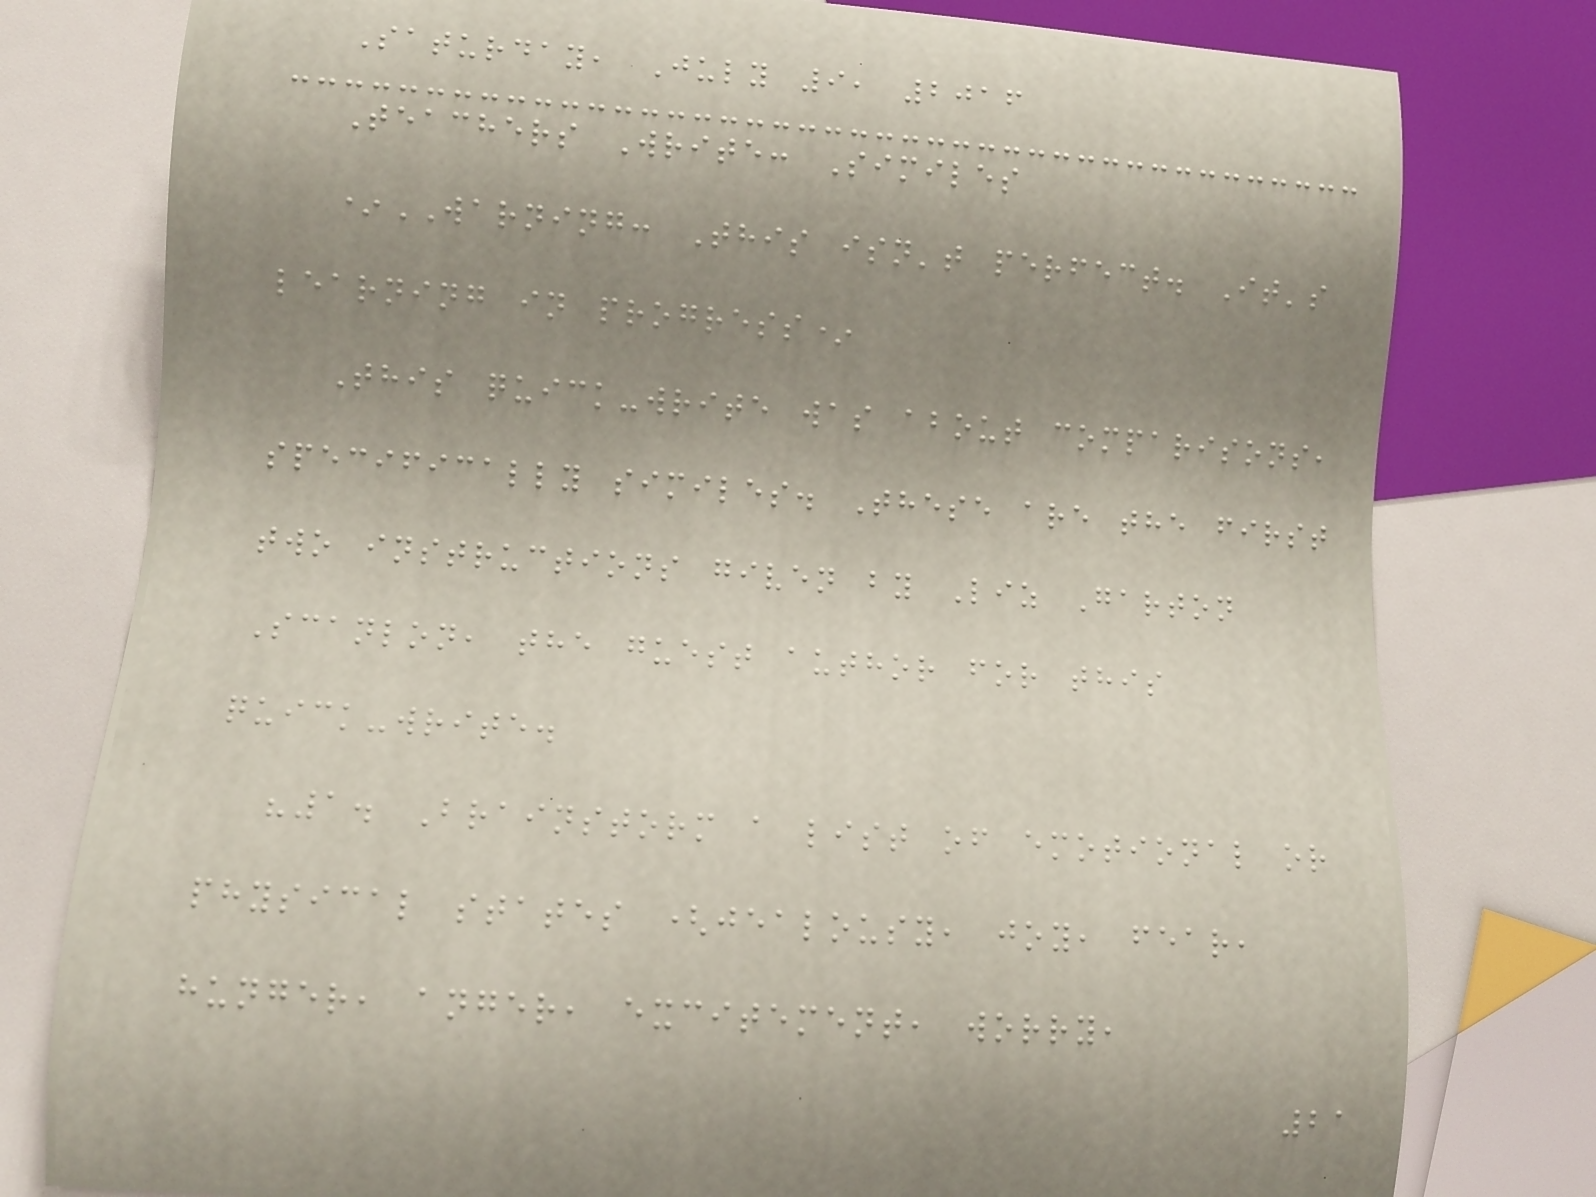Saturday, July 9, 2016
Teachers Write: Similes
*WARNING: This isn't perfect. It's
learning in progress*
This quick-write was about comparisons,
specifically similes. These are the first
two instructions given by Liz Garton
Scanlon, the guest author for this
quick-write.
"1. Brainstorm a list of emotional or
physical states (jealousy, joy, fear,
hunger, anger, excitement, worry,
21
